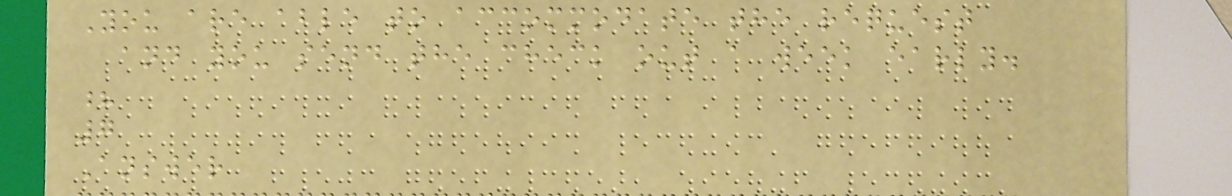You are able to accommodate the request
and you send the check out a week early.
?
7
Answer
